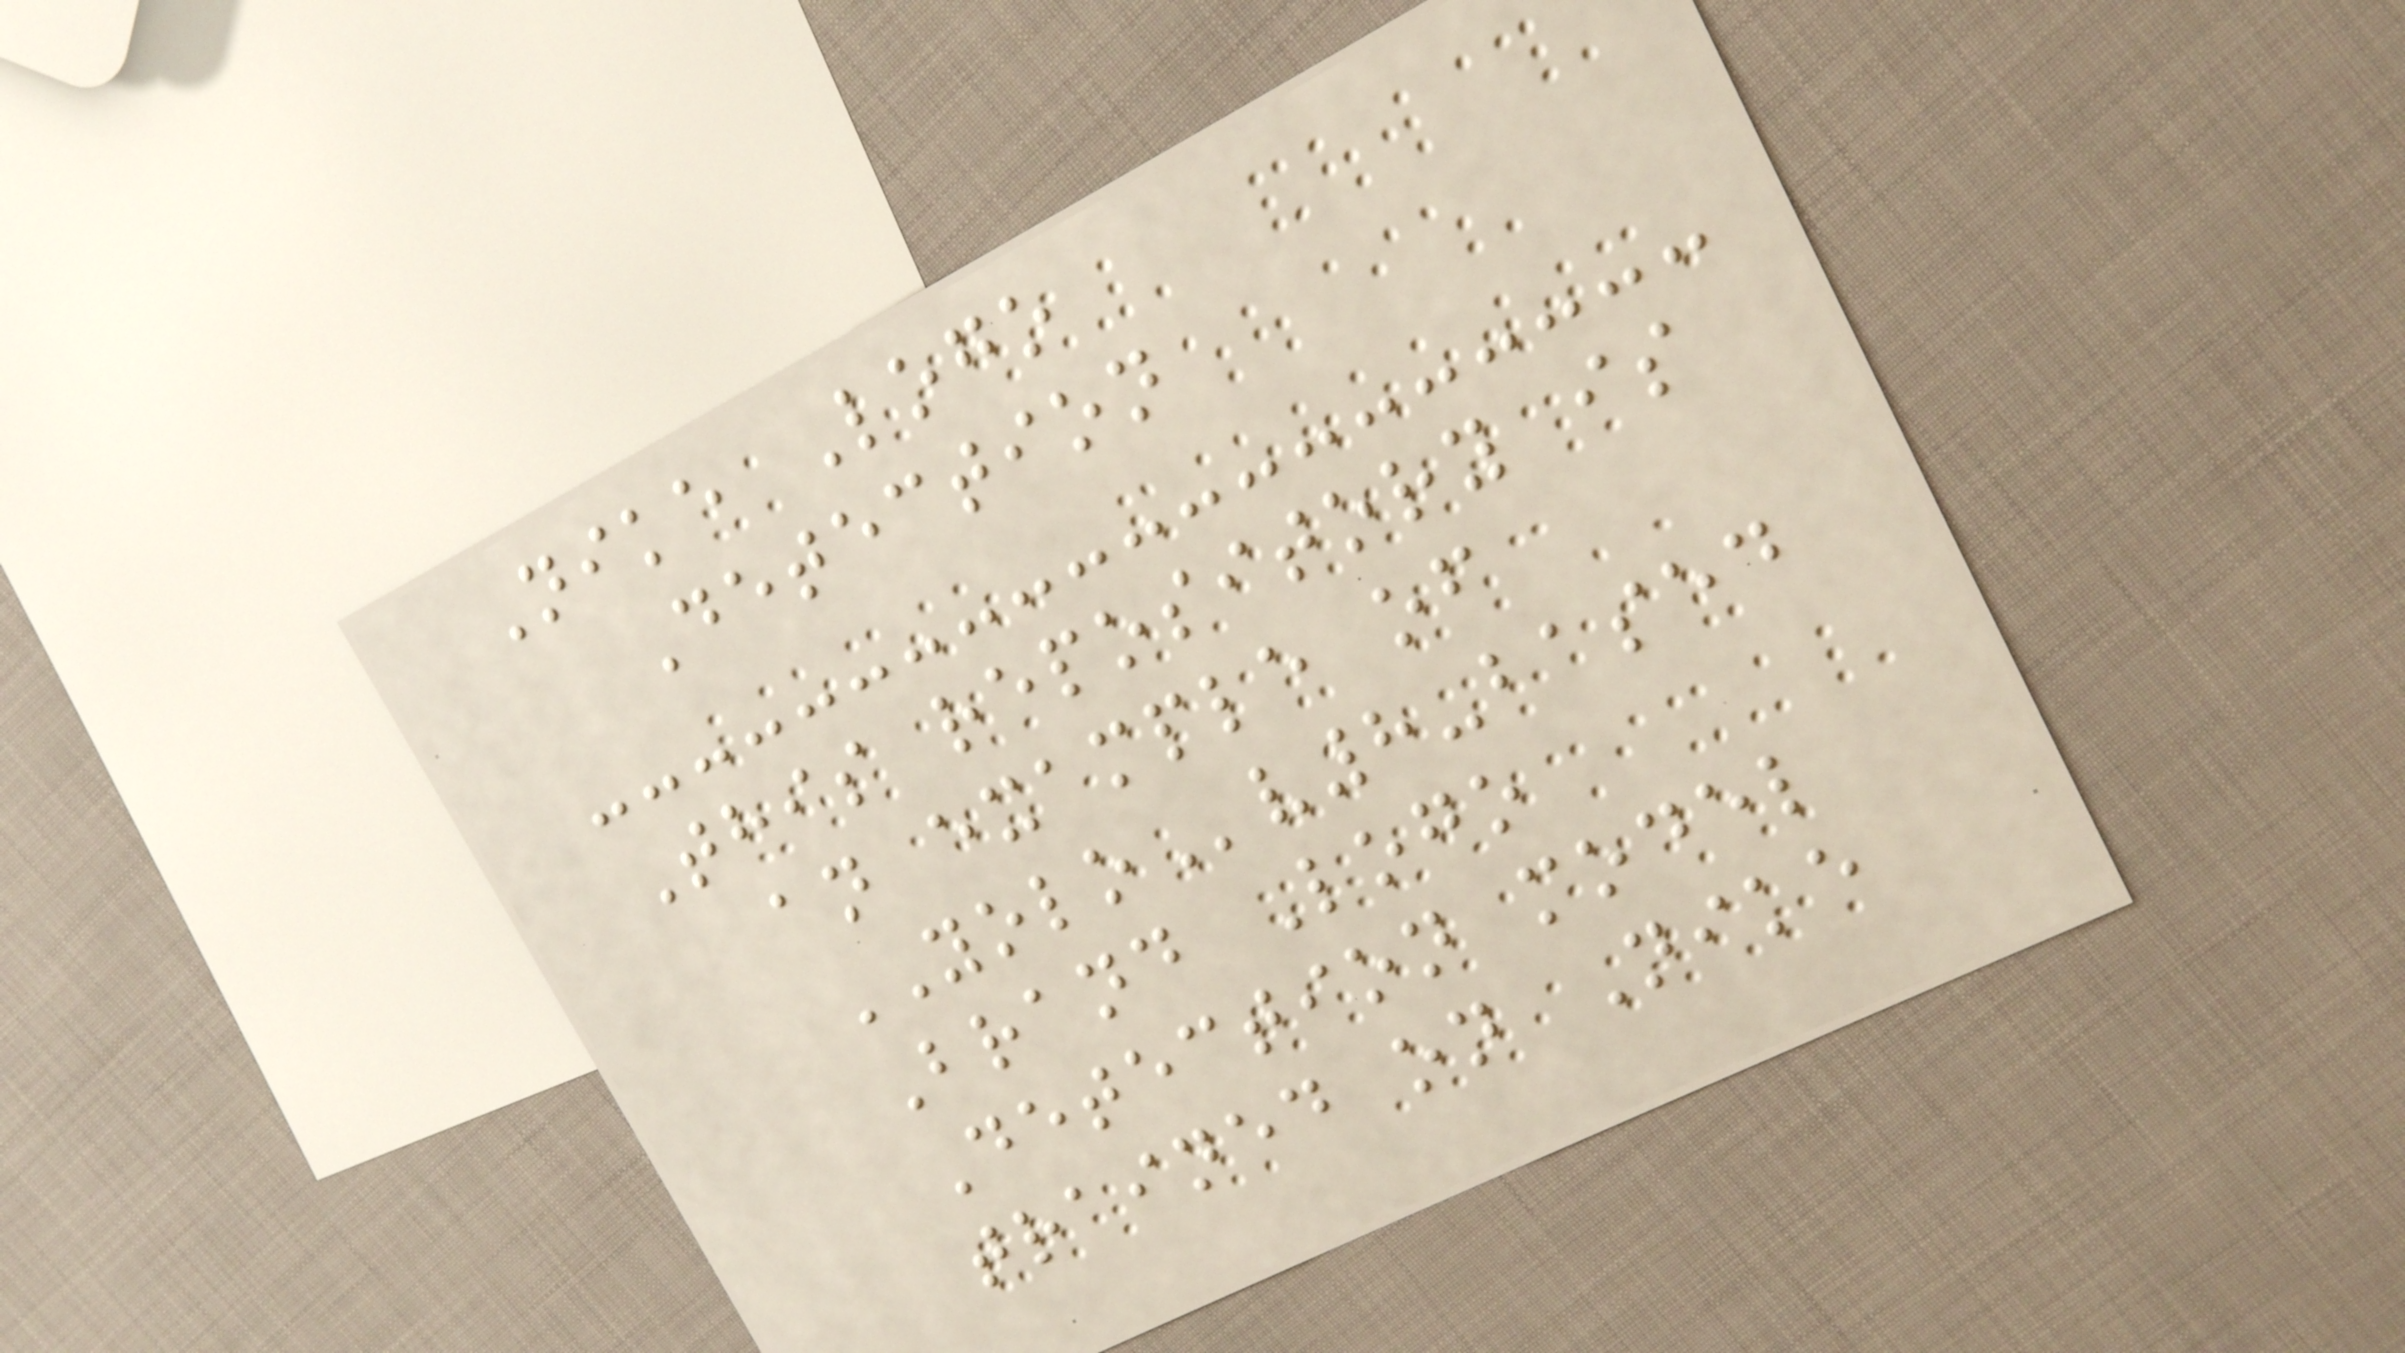Nike Logo
Detection
This repository is
an example of
YOLOv8-based
Brand Logo
Detection model
trained on Nike
